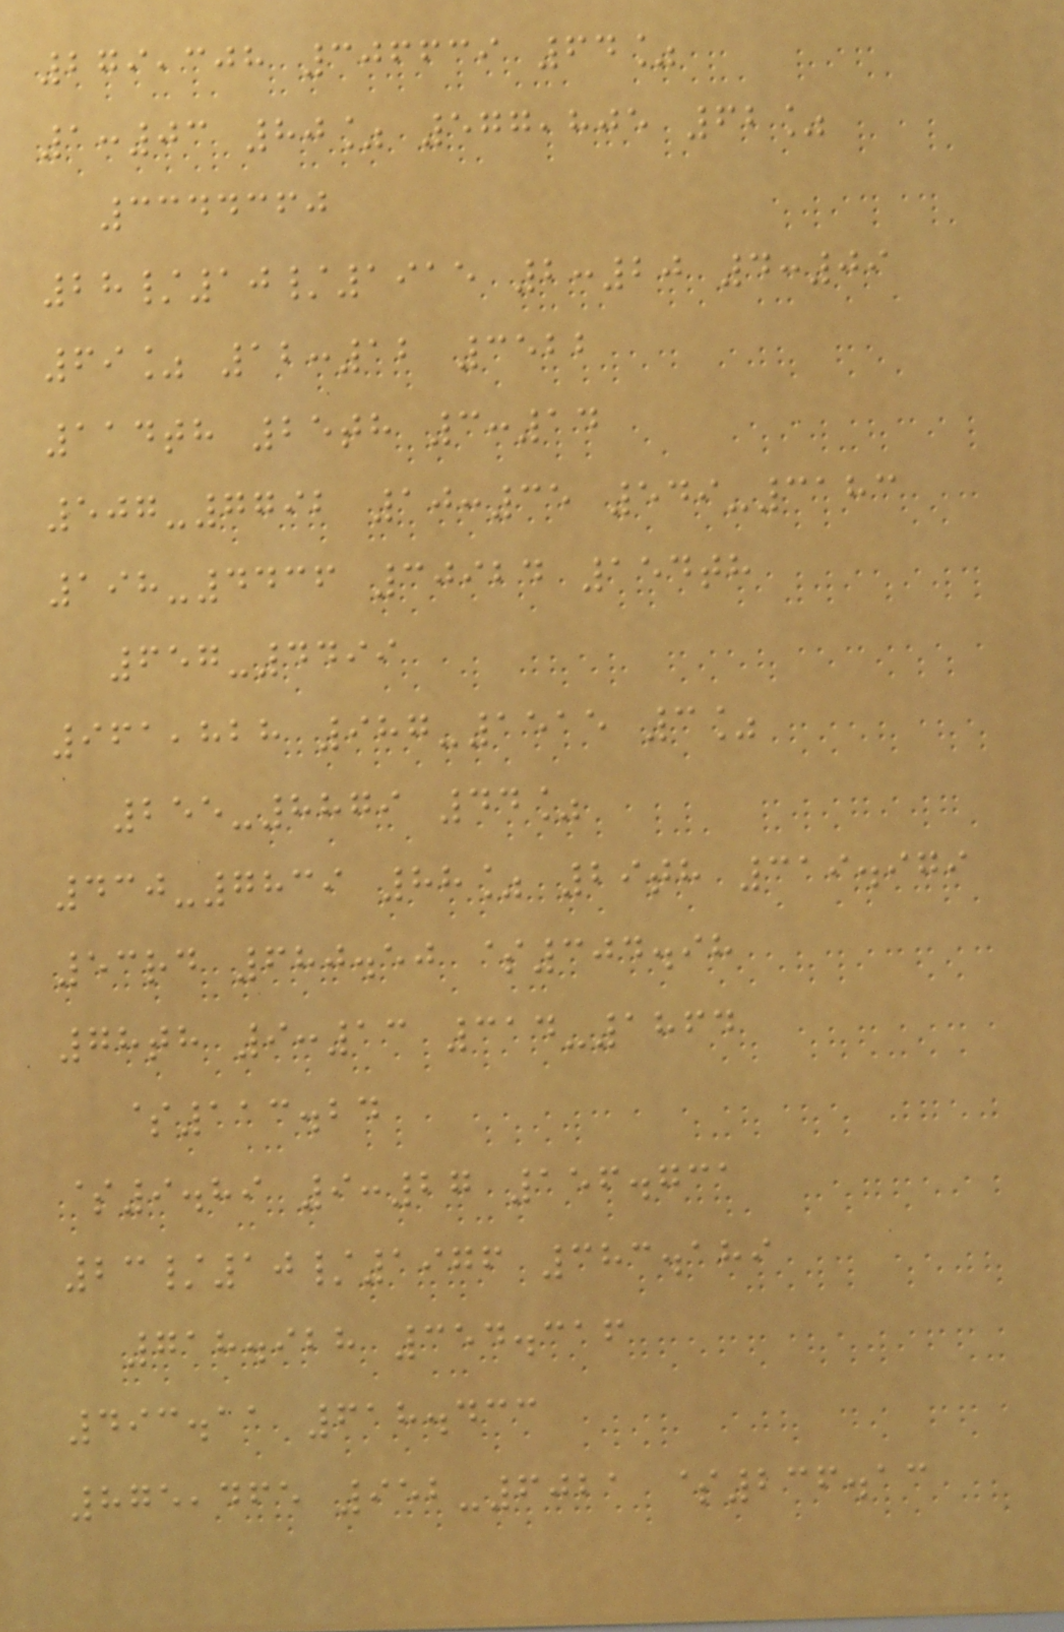279,308 306639 64%
1:03 80% 577,805 62%
3344360
28/10/1915 2:20 4:09
69% 12:12 3522
114th 25th 3:14
507-7792 10:35 549-3183
198-4436 30924 154th
657-4499
961,828 987-1515 3%
255-8879 44%
430-7839 88% 29th 319.979
53rd 680.50 $304.98
78th 9:13 314-1864
$113.24
$9.89 9:27 156.731
23/10/1976 383.189
718.928 354.316
493.11 618.433
875,465 952-6021 $236.13
